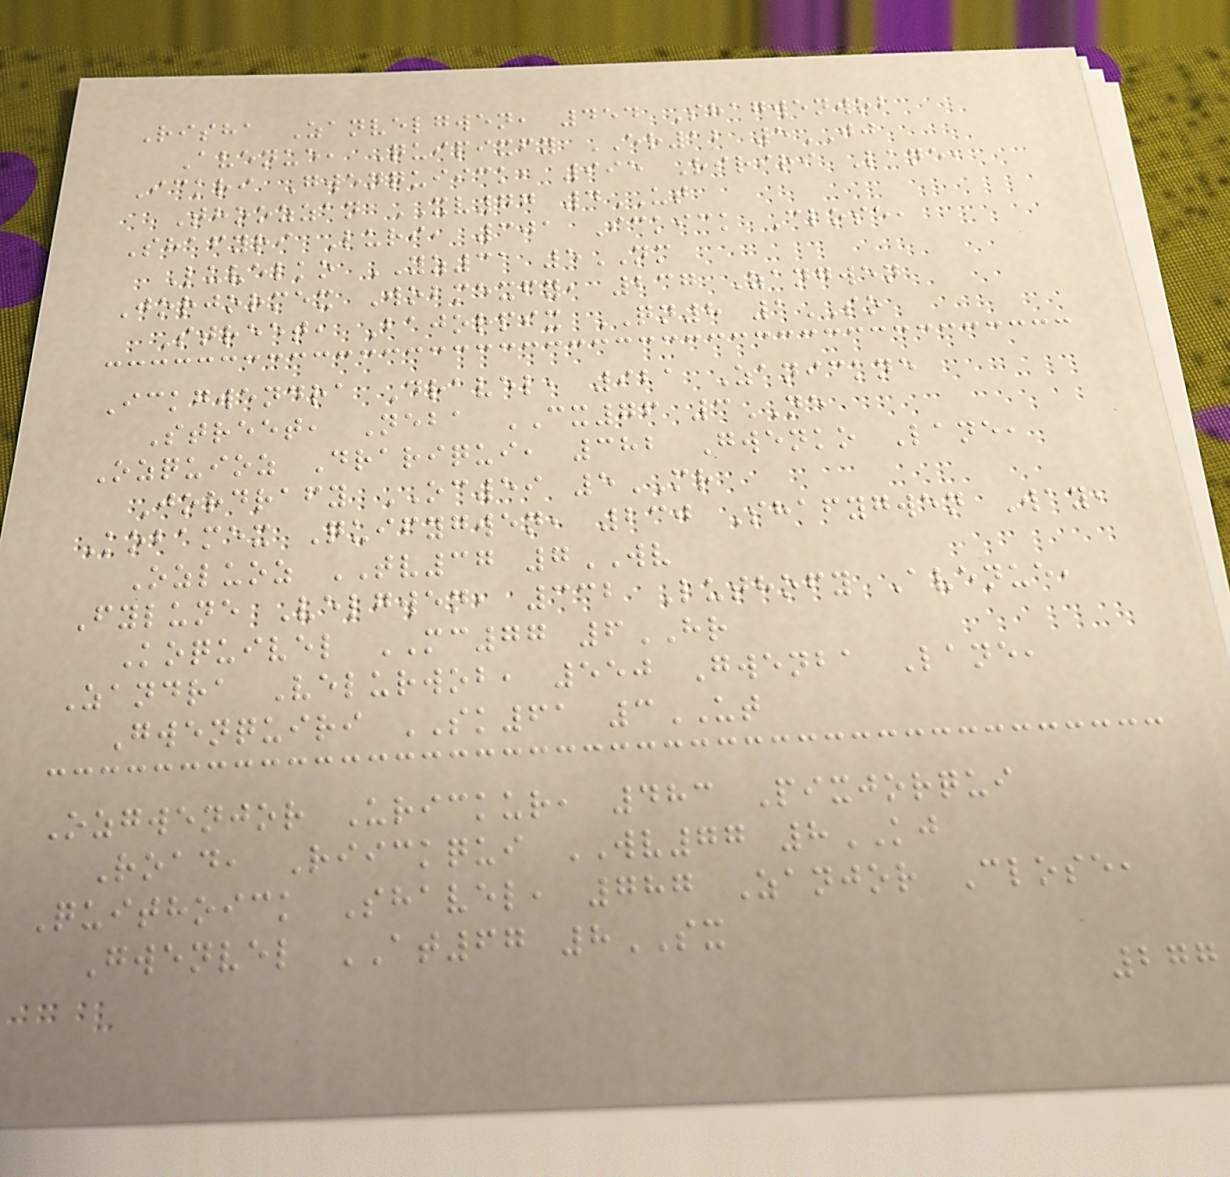Risha Zanvelgwen, 454 Shagwenwob
Avenue, Quipixfy ER12 5JJ
Ickri Gwenquiick, 995 Ririri Lane,
Thoozzan XV77 4UT
Shafyri Luri, 301 Ickick Close,
Luvelko YZ31 5NM
Jorjormex Wobmexfy, 237 Zangwen
Street, Bajorpix QN8 1SO
Ickgwendra Dravel, 921 Zanickne
Street, Neba CX76 3NE
Ozquioz Drariqui, 382 Gwenko Lane,
Jordrafy OC59 5MR
Kobamex Quifygwen, 230 Shafygwen Way,
Ozluoz TV37 7WV
Fylune Velgwen, 332 Luthofy Avenue,
Koquivel MC77 6HR
Zandra Velurwob, 550 Gwenba Lane,
Gwenquiri SK61 3UT
Ozgwenjor Urickur, 483 Pixjorqui
Road, Riickqui WV77 8KJ
Quithoick Shavel, 787 Zanjor Close,
Gwenvel AT67 8SX
277
